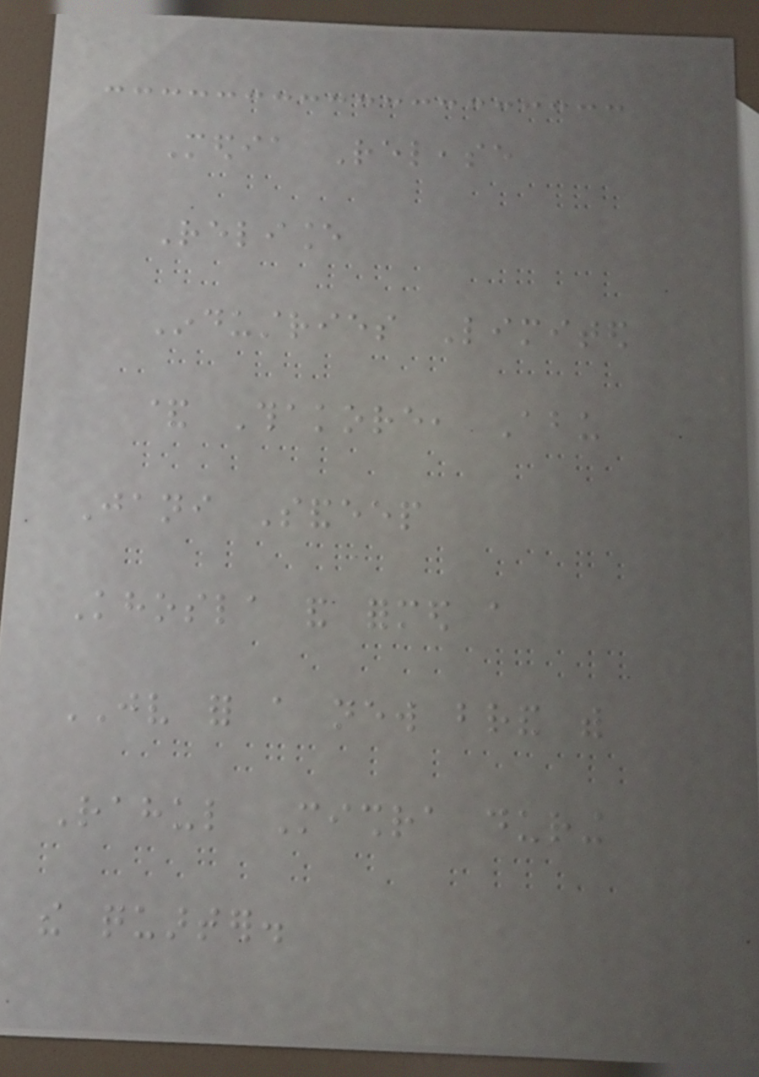Media Release
Reliance
Industries Limited
& Thakore, Abu
Jani Sandeep
Khosla and formed a
JV for a new brand with
Rahul Mishra during
the quarter.
